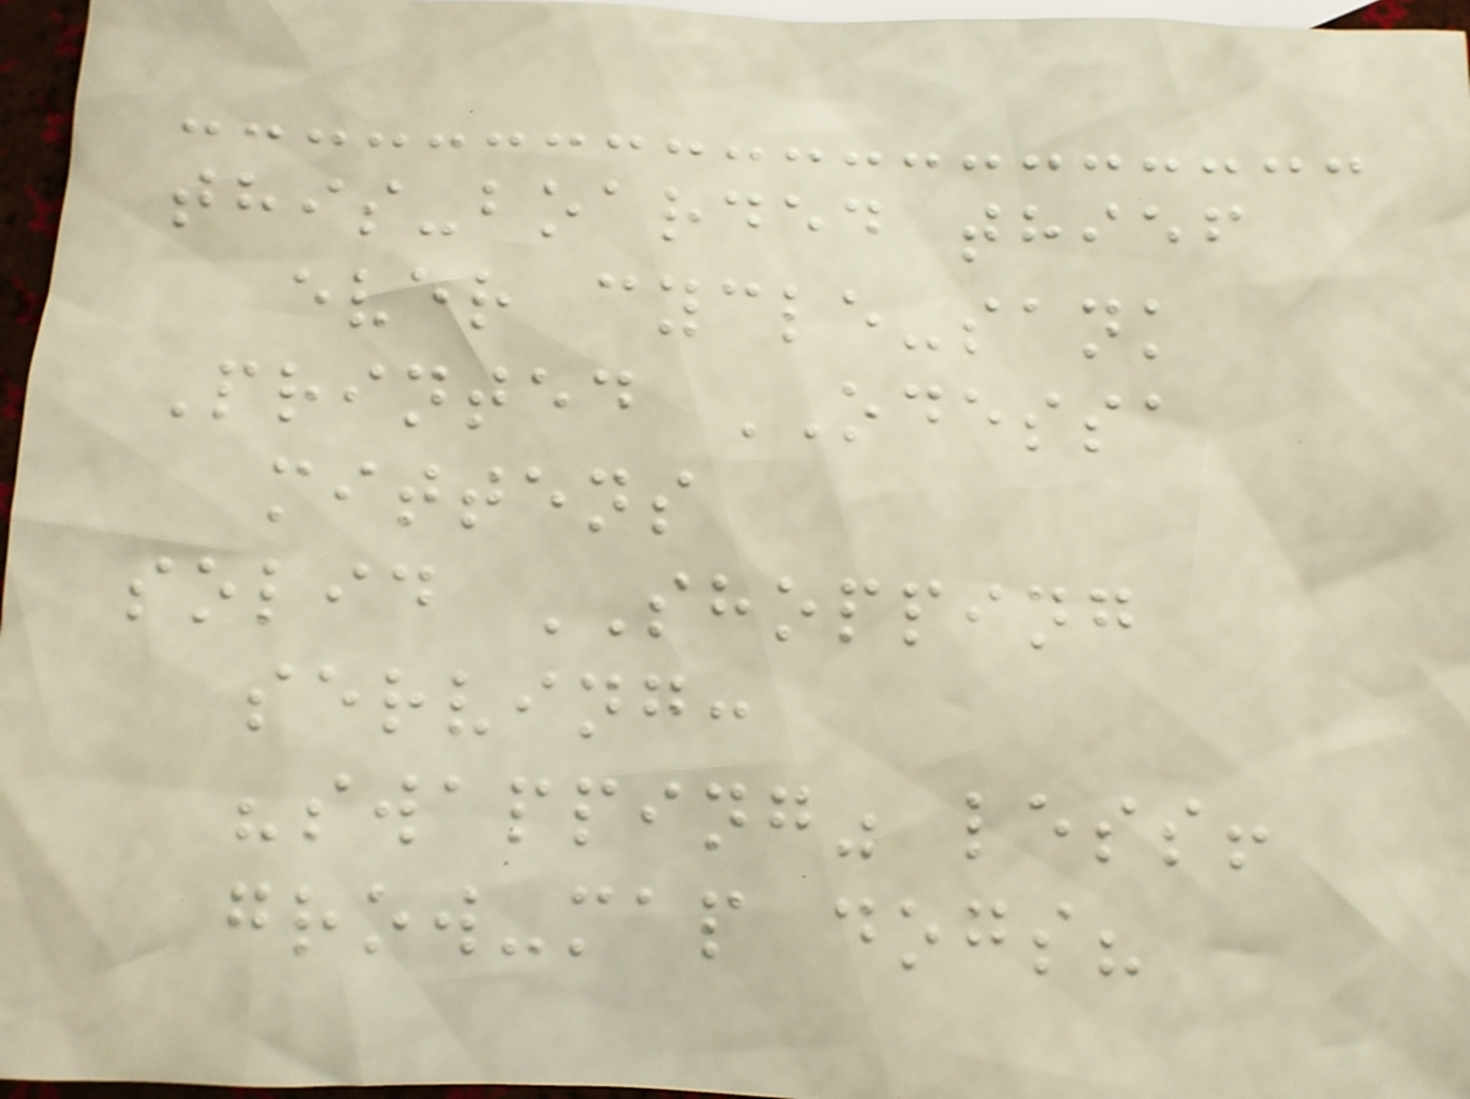this-boarded thief
ever cycle-sank
Printed ODESSA
mittens
solid SHOPPING
serving:
"swapping" less!
grow-map dogs?
